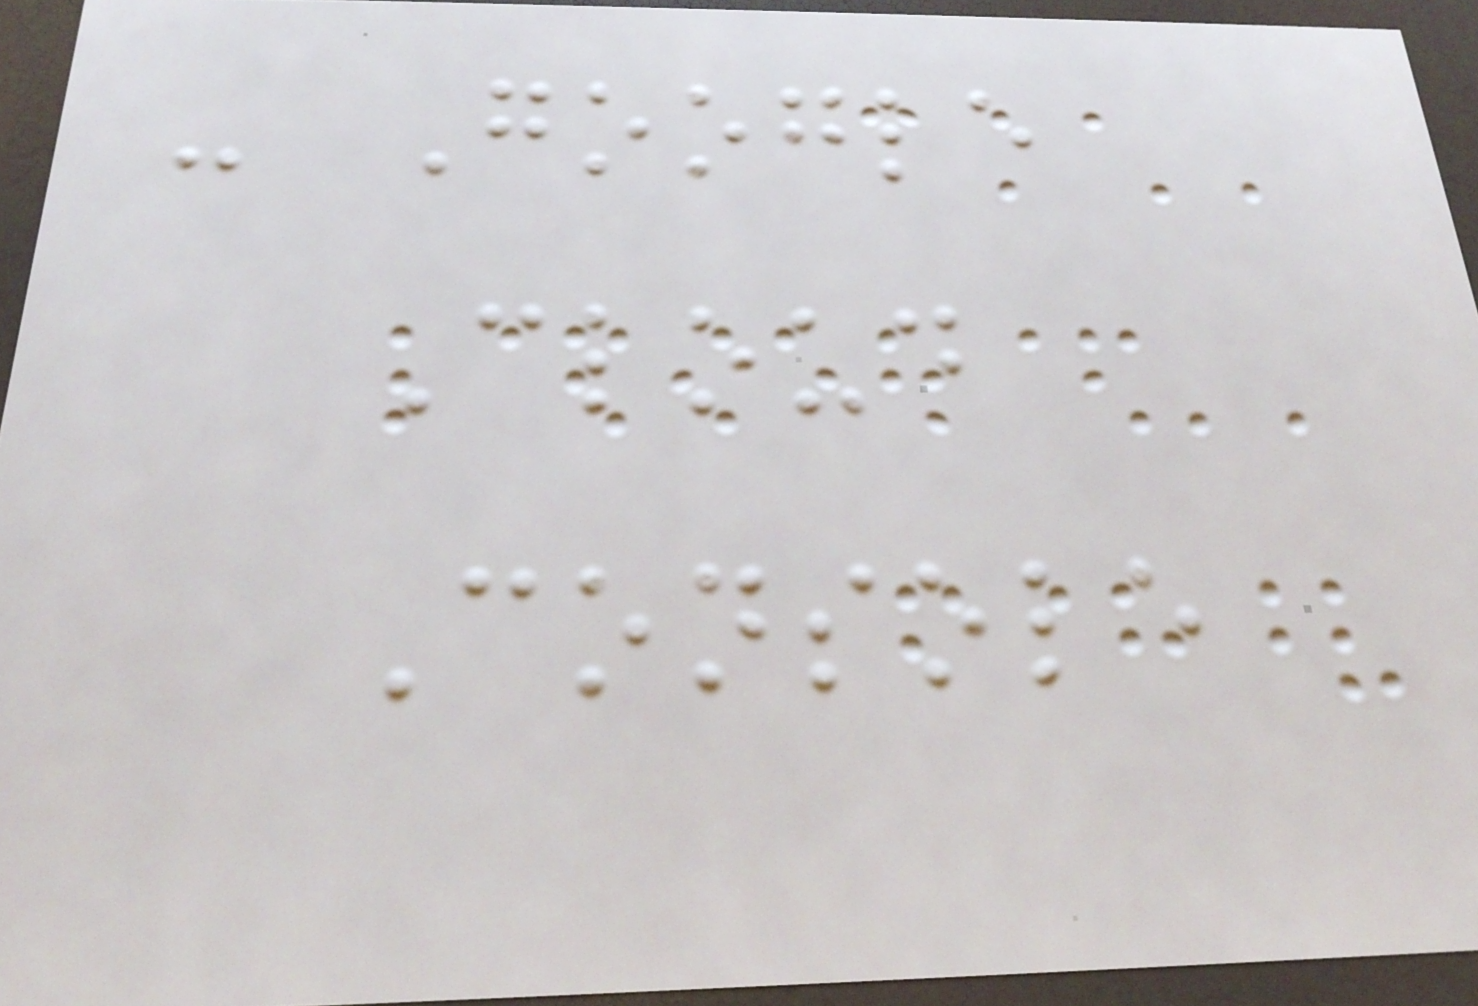- Google
Cloud
Console
